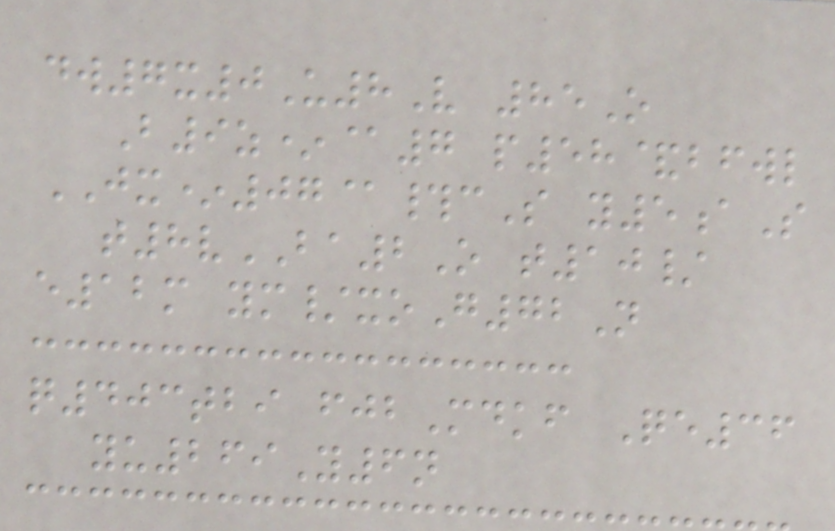dw7x0U8V 85O
B9z*@7 p58&bfwl
JX*07@#cS y5aS
t8vBA2O t10/
e12m ym/xoG72N
q403tbi fjbMdkf Qe36
yu269Y6n
